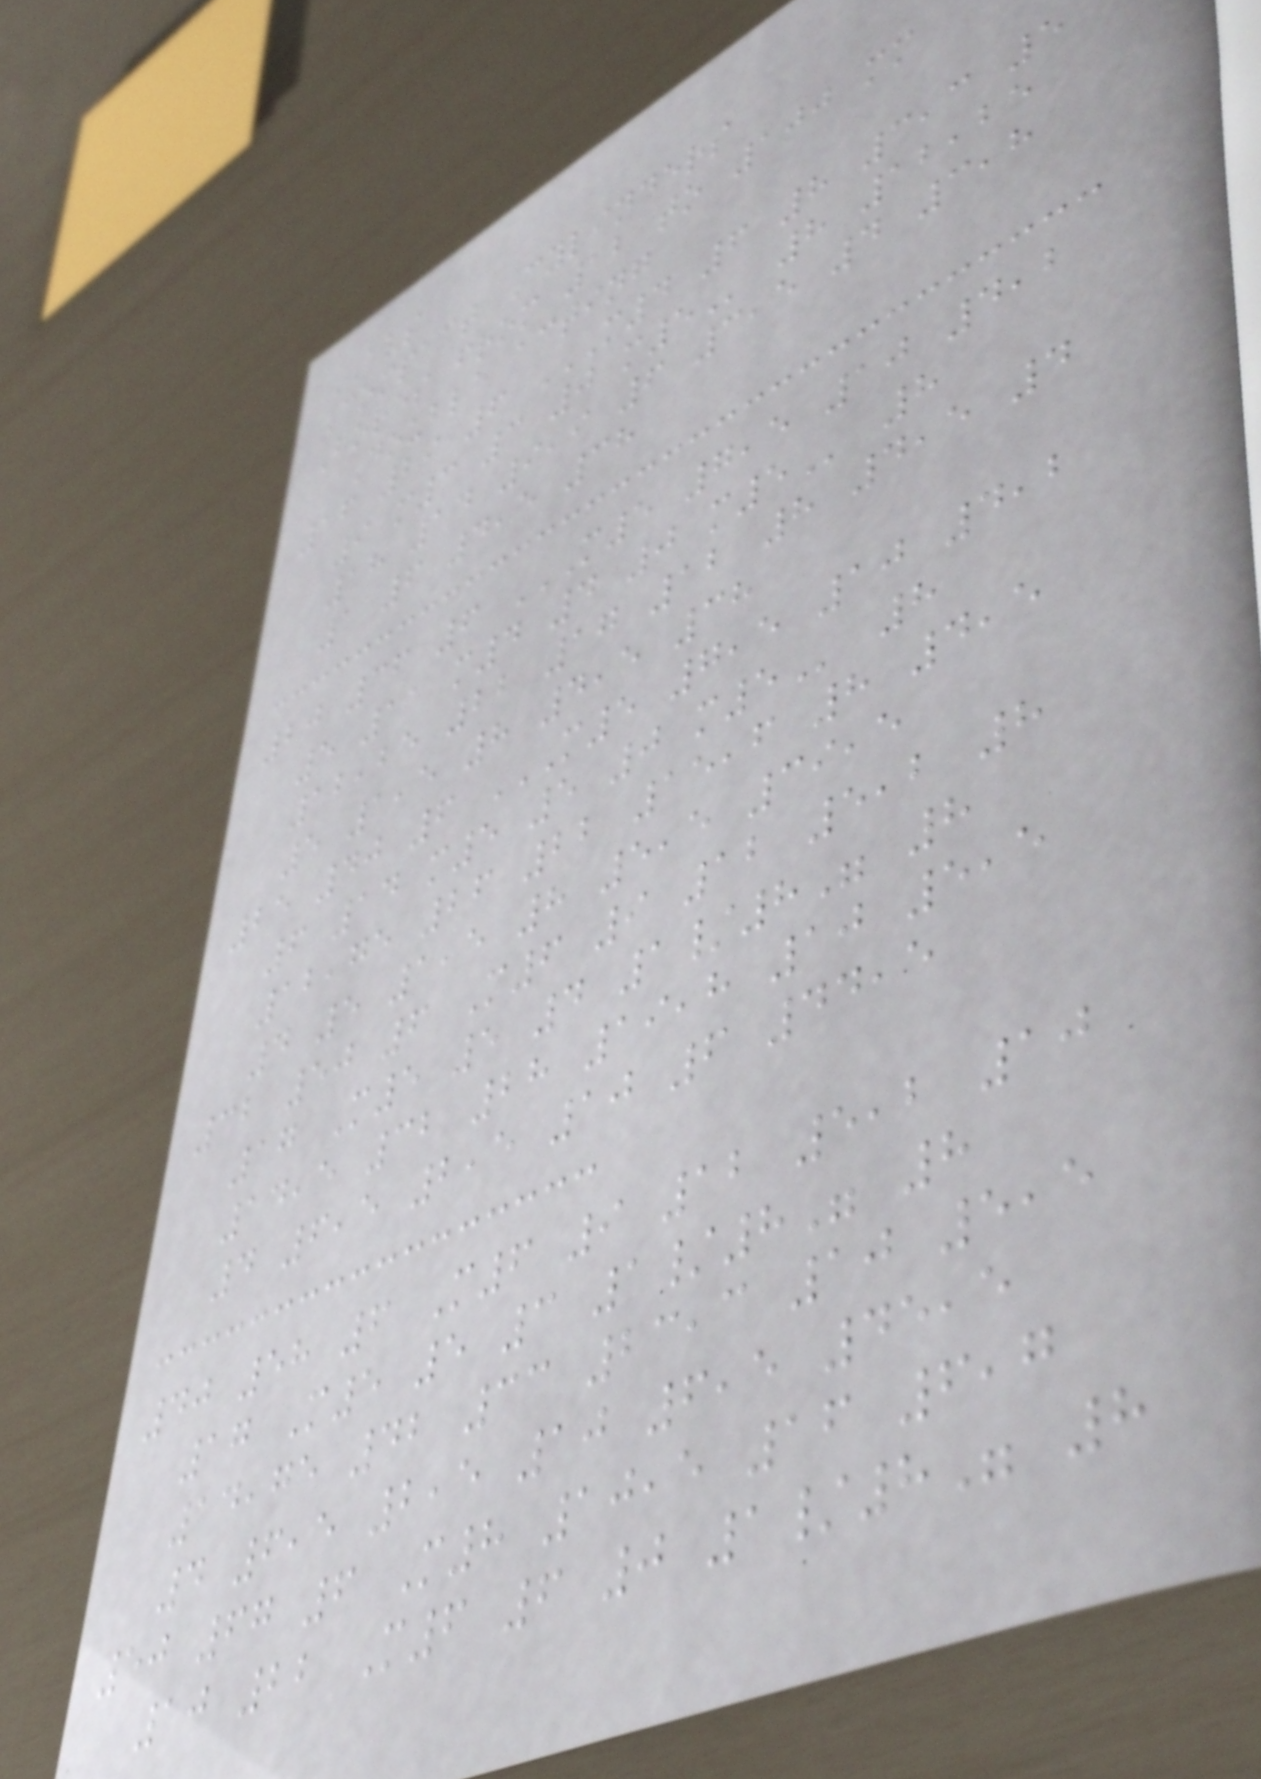AVS
Compact Cylinders
Bores from 12 to 100 mm
Double acting
16 29 6 M4 6 8 3,3 5
9 M3 3 0 M5 8 12,25
18 14 9,9 6 3,5 4 3,8
1 6 4,5 38
20 36 6 M5 7,5 10 4,2
5 11 M4 4 0 M5 8
12,25 22 17 12 8 4,5 4
5 1,5 8 4,5 38
25 40 6 M5 7,5 10 4,2
6 14 M5 5 0 M5 8
12,75 26 22 15,6 8 4,5
4 5 1,5 8 5,5 39,5
32 50 6 M6 9 12 5,2 8
17 M5 5 4 1/8" 8
14,5 32 28 19,8 10 5,5
4 6,5 2,5 10 6 44,5
40 58 6 M6 9 12 5,2 10
17 M5 5 3 1/8" 8
14,75 42 33 23,3 10 5,5
4 6,5 2,5 10 6,5 45,5
50 67 6 M8 10,5 16 6,7
10 22 M6 6 0 1/8" 8
